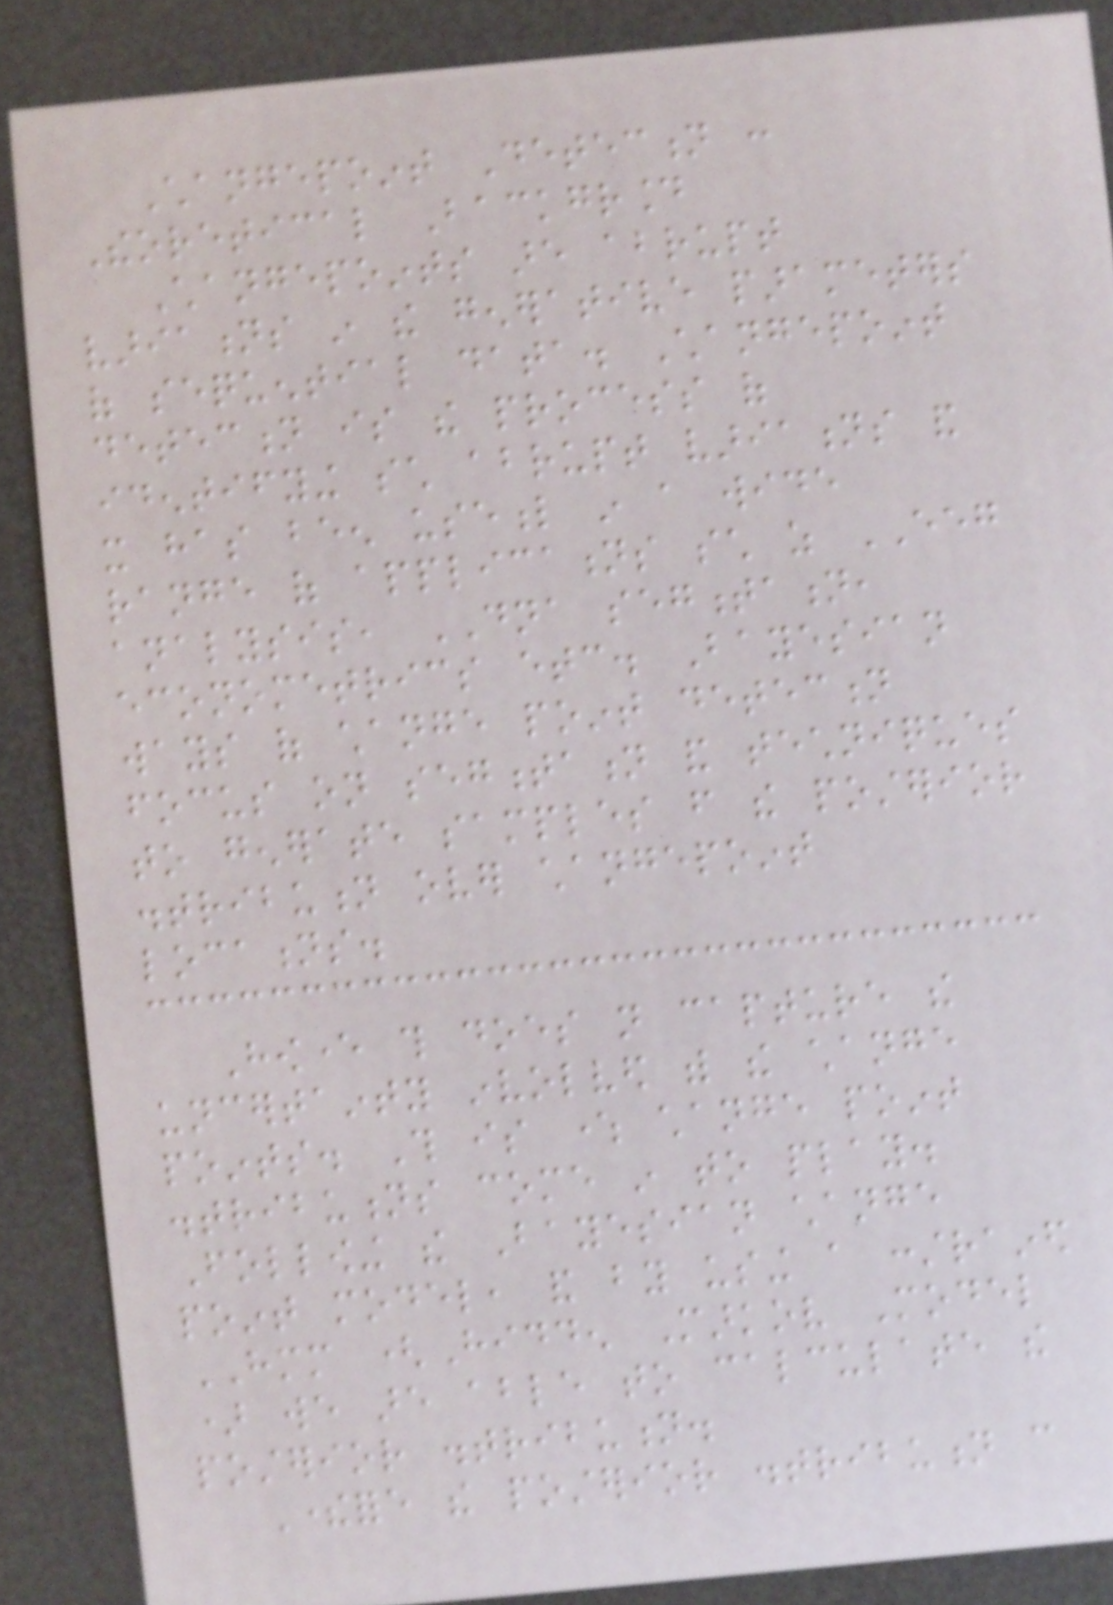Changepoint Detection :
Theoretical Background
Changepoints are abrupt
variations in the generative parameters
of sequential data. Changepoint
detection is the process of
identifying such abrupt variations and
it has been useful in a wide
range of applications such as EEG
analysis, DNA segmentation,
econometrics etc. Bayesian
ways of change point detection
focus on segmentation and techniques
to generate samples from the posterior
distribution over changepoint
locations.
However this does not capture the
uncertainty involved with the change
points. This is where change point
distributions come in to play.
Following the Bayesian change
point model, and by using a constrained
HMM (Hidden Markov Model
) we are able to calculate the
posterior distribution.
Therefore the posterior distribution can
